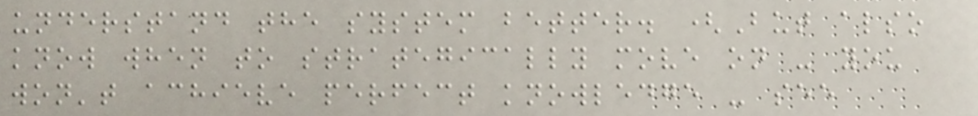understand the system better. (But also
know when to strategically move on - you
won't achieve perfect knowledge - see
